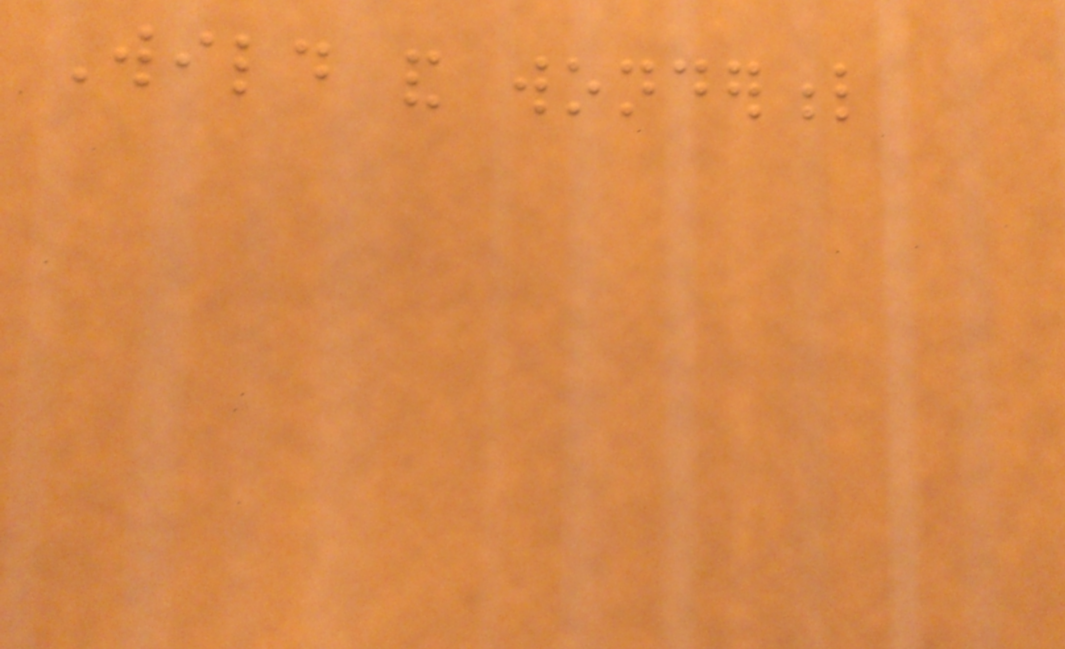Wild and wonderful
